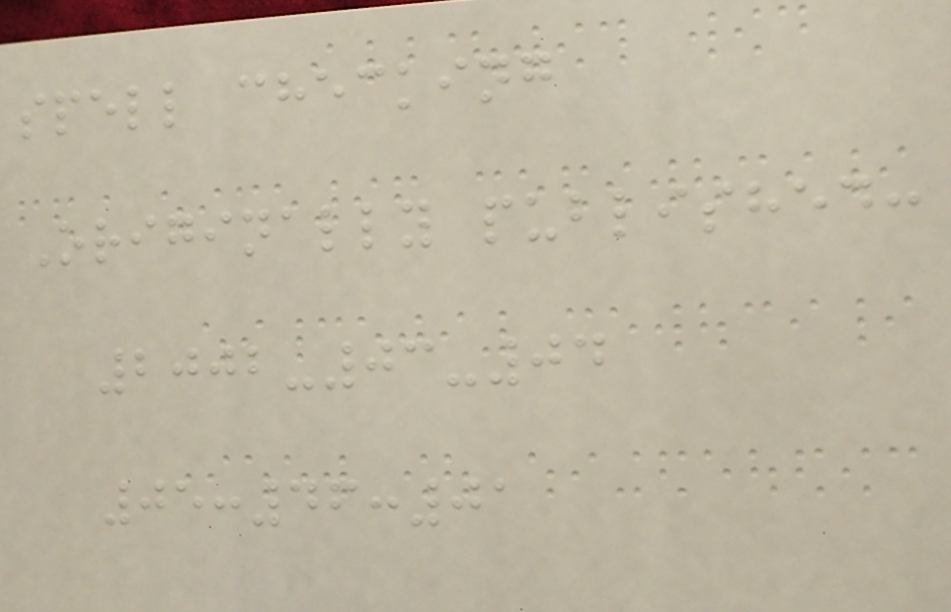spell checking
Originally published:
2002-03-04
05:46:01
